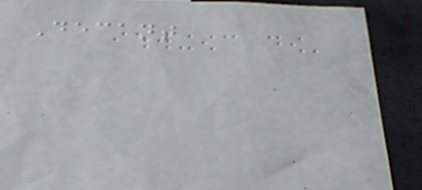Decant
